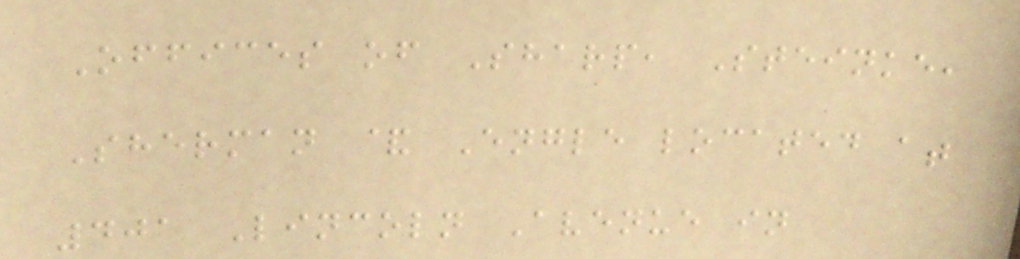Offices of Sharp, Steinke,
Sherman & Engle located at
401 Lincoln Avenue in
